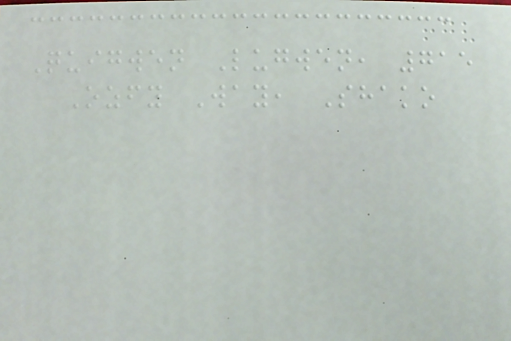Quigwen Lugwen, 715
Ozfy Way, Shako
